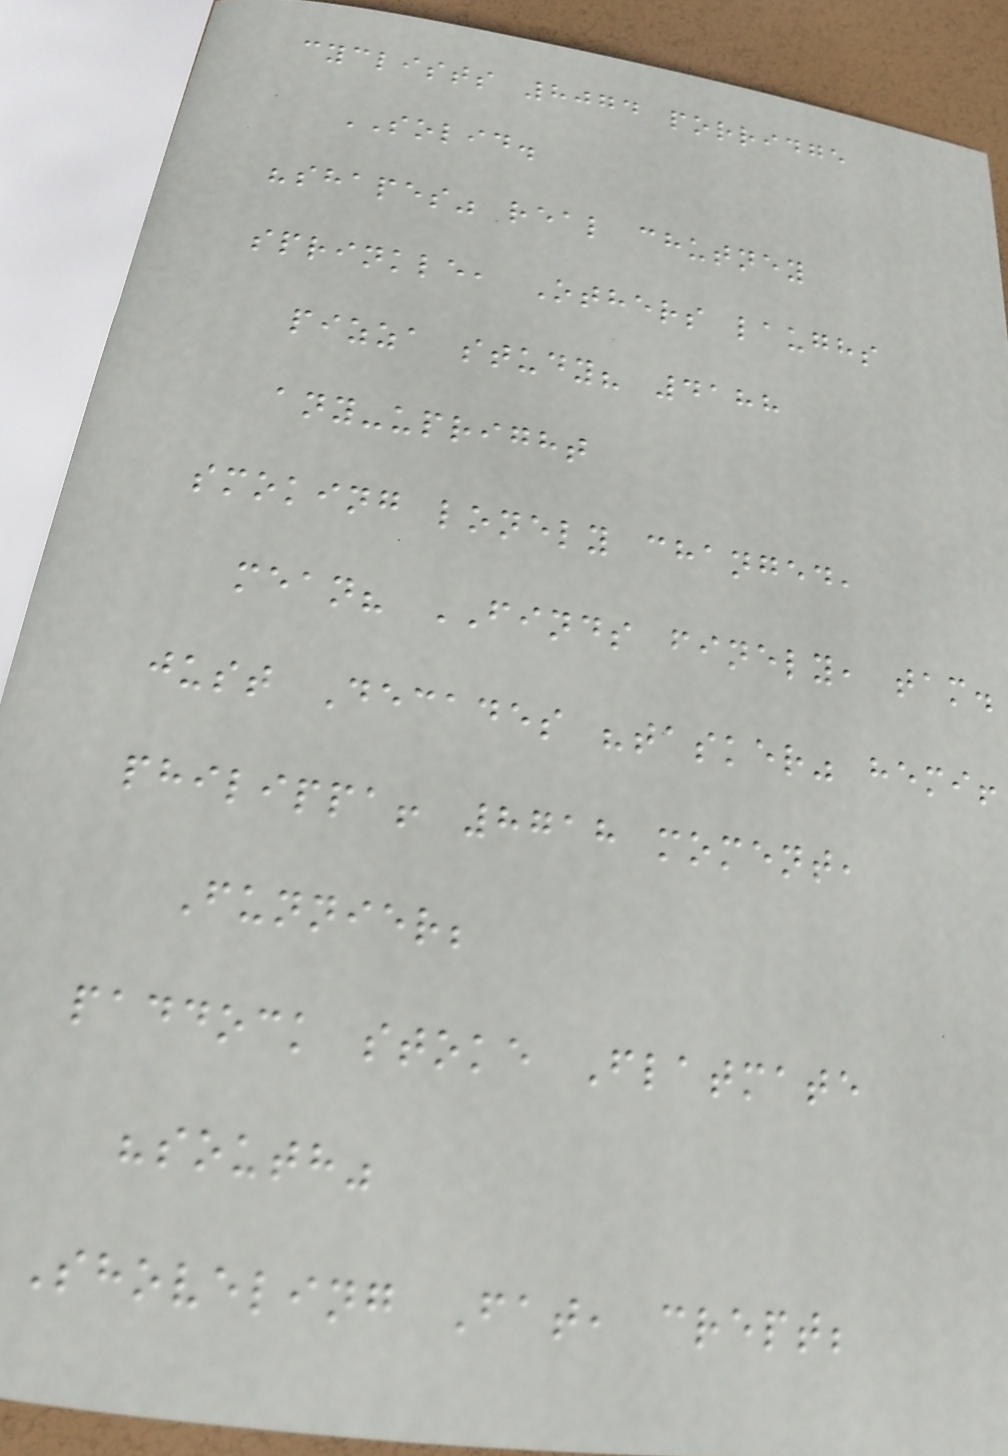cyclists 8074 porridge
SOLID.
"shapes" real chutney
sprinkle, Others laughs
pizza study? 4188
any-upright
smoking lonely changed,
mean? FINDS finely, tam.
just Decades "tasker" hemi!
philippa! 8718 moment,
Funnier;
paddock stoke Flatmate
"south"
Shoveling Fat, crept;
